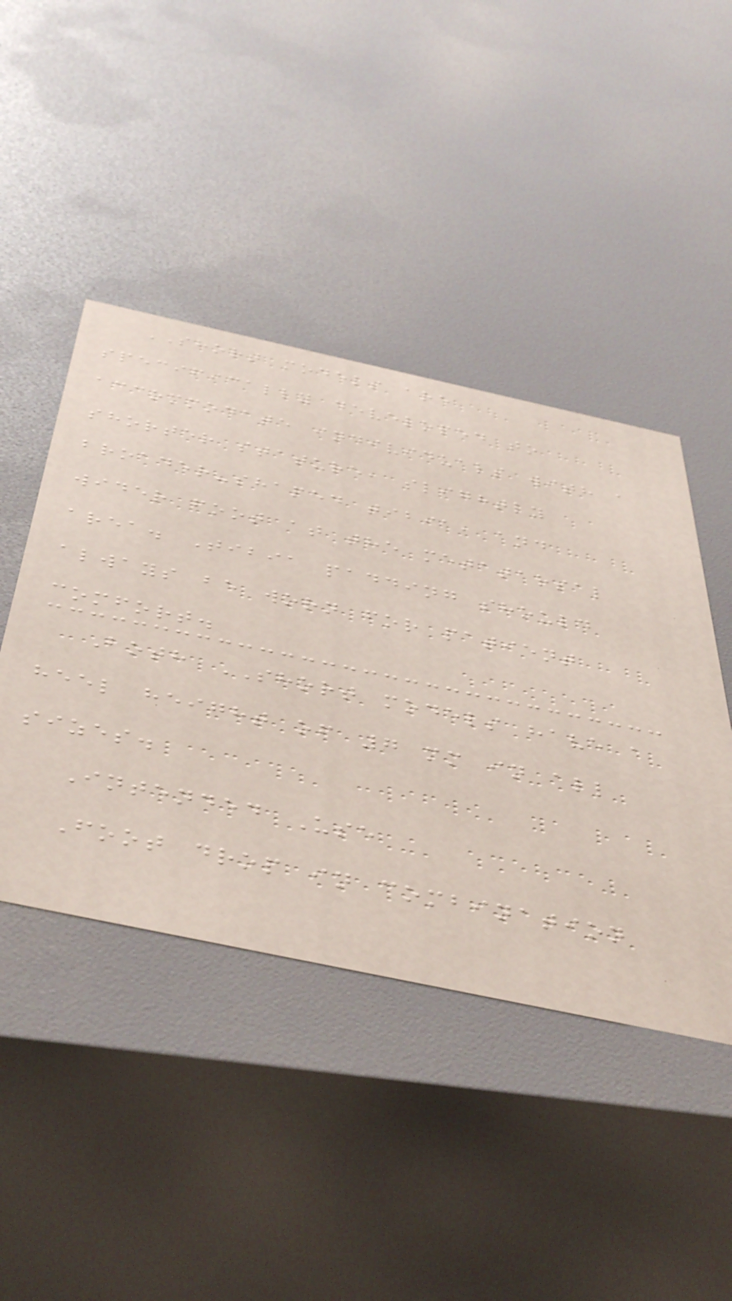SHORT models are
specifically developed to
accommodate individuals with a
shorter stature, slightly
broader-shaped tibia, and
wider foot at the metatarsal
area. Tibia padding should
always be worn for patient
comfort.
Both SHORT models have a
heel height of 7 mm in all
sizes.
Intended Use
Foot drop in combination
